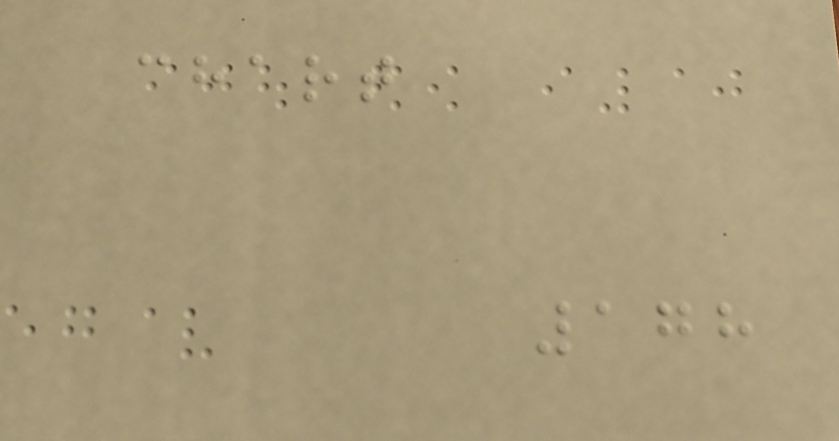chart
178
